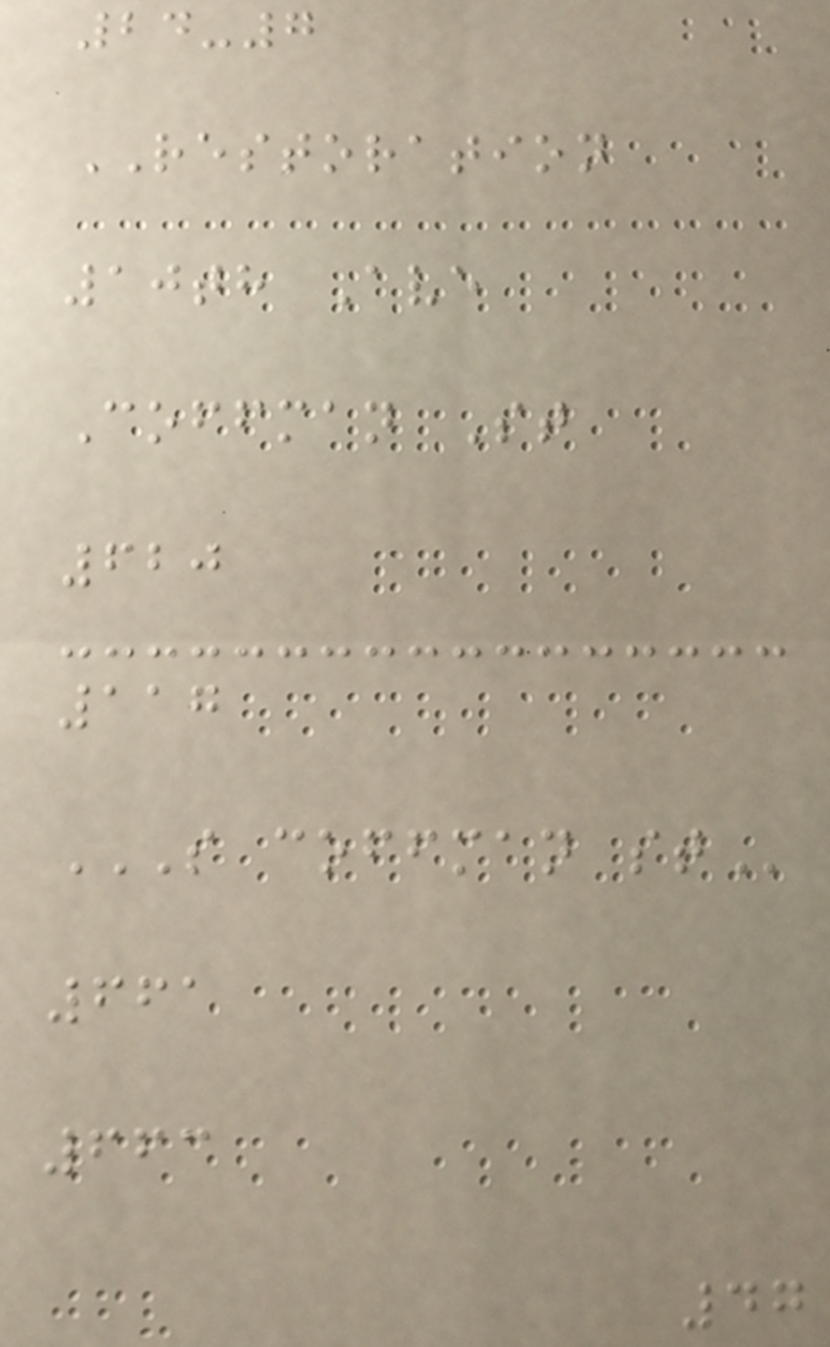24-7
RESTORATION
10th Ave
Coffman St
620
117
S COFFMAN ST
661
663
47
